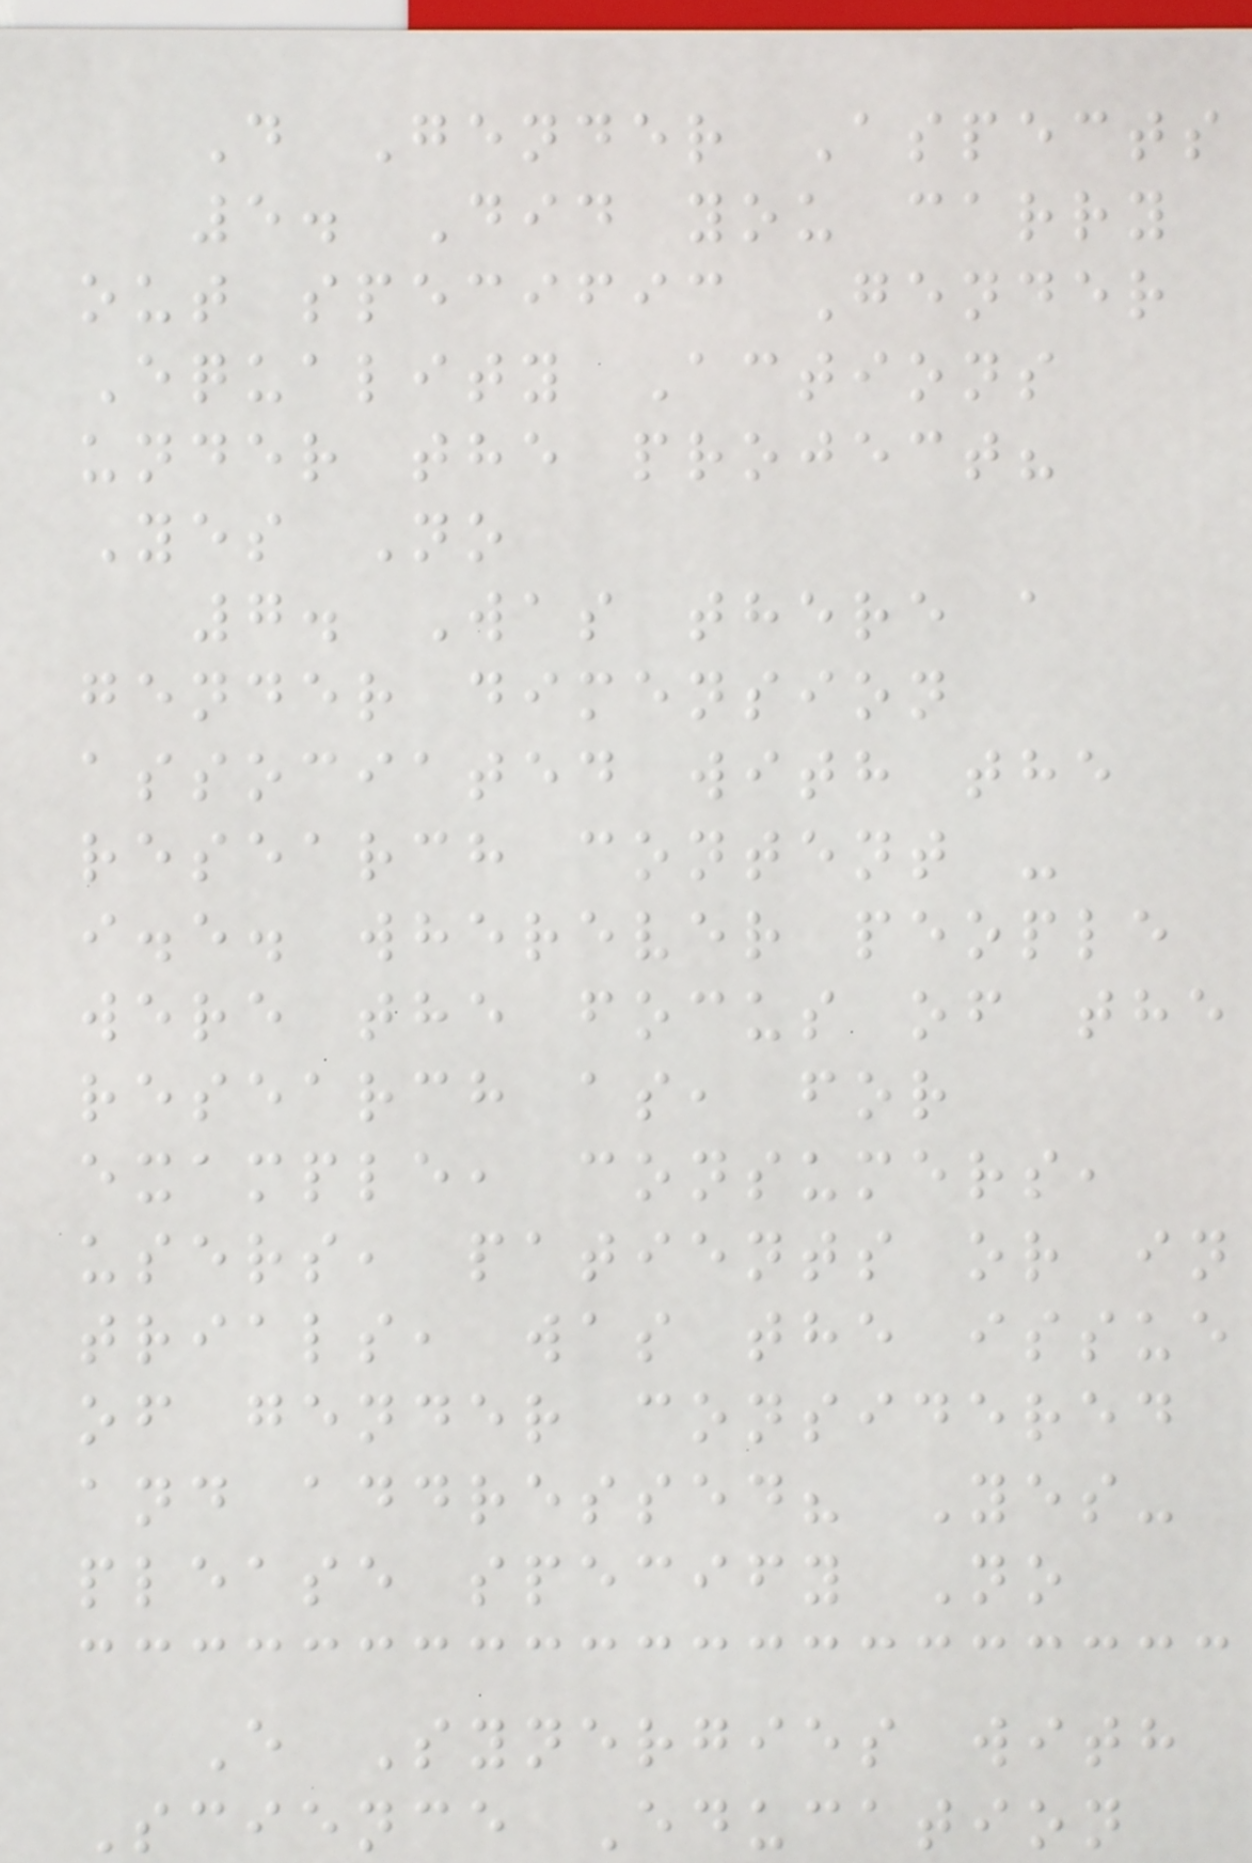D Gender Aspects
5. Did you carry
out specific Gender
Equality Actions
under the project?
Yes No
7. Was there a
gender dimension
associated with the
research content -
i.e. wherever people
were the focus of the
research as, for
example, consumers,
users, patients or in
trials, was the issue
of gender considered
and addressed? Yes-
please specify No
E Synergies with
Science Education
